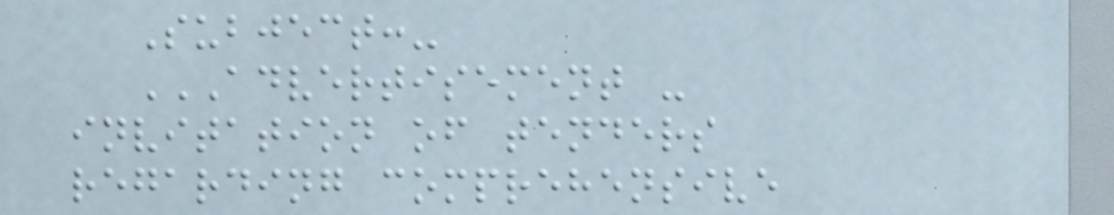Subject:-
ADVERTISEMENT -
INVITATION OF TENDERS
REGARDING COMPREHENSIVE
